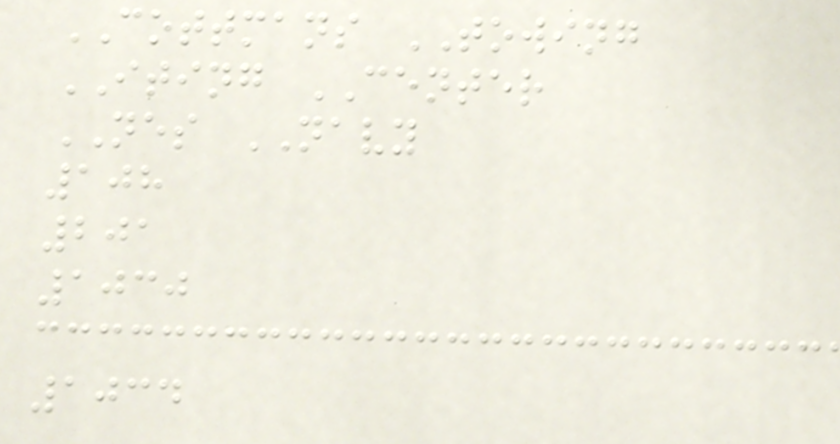COTTMANS TOWING
ITING CENTER
NES NAVY
108
201
1030
1034
